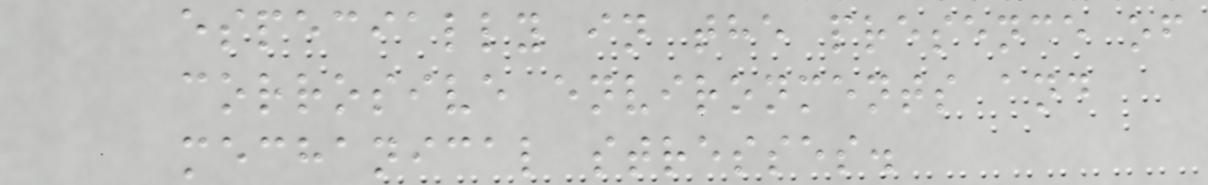especially in the presence of
corrosive environments and
mechanical stresses.
